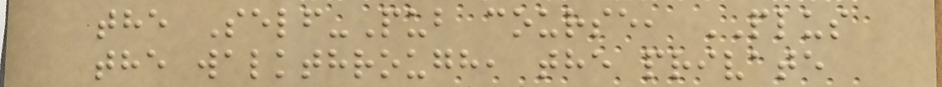the Self-Pub course, PLUS
the walkthrough, the private
